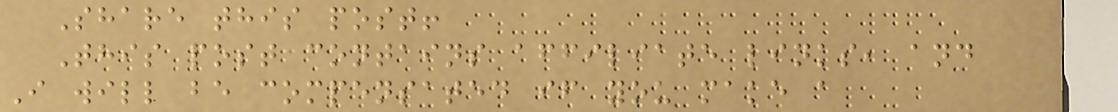Share this post!
This post contains affiliate links, and
I will be compensated if you make a
